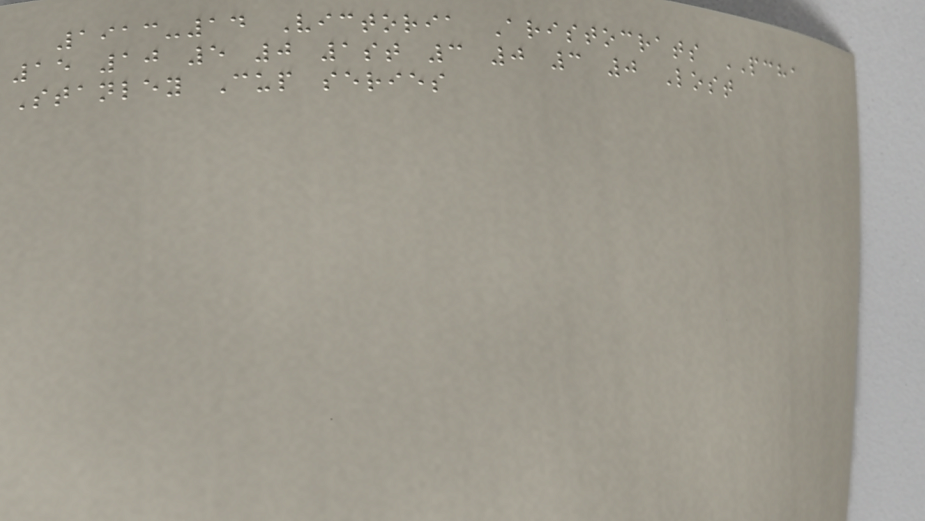1913-14 Victoria Aristocrats PCHA
15 10 5 0 1st 3 0 3 0 Lost
Stanley Cup series
